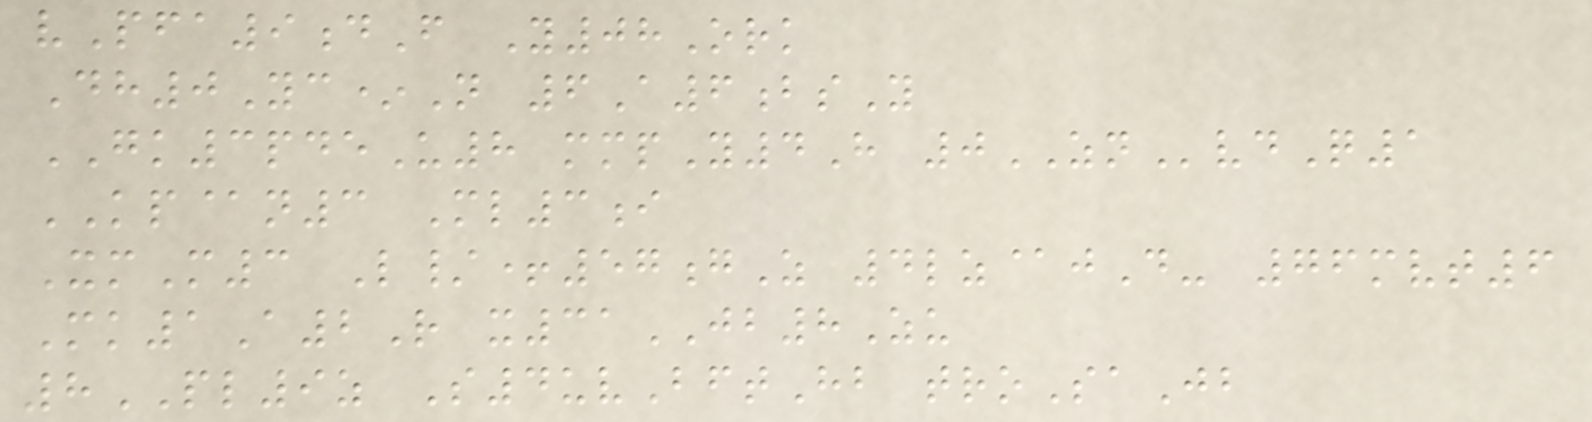vPfa9dF Y08Ork
Dh0Yc*N 6A6bsY
GK3pdeU8 mmpY4H 0ZNvdQ1
KP@n3 Ml3i
XmM3 L/+57gZ 4lz@jD- 76mvt6
Mk1A2R x31JB8Zu
8PL9z S4uvBftHb troSaJb
